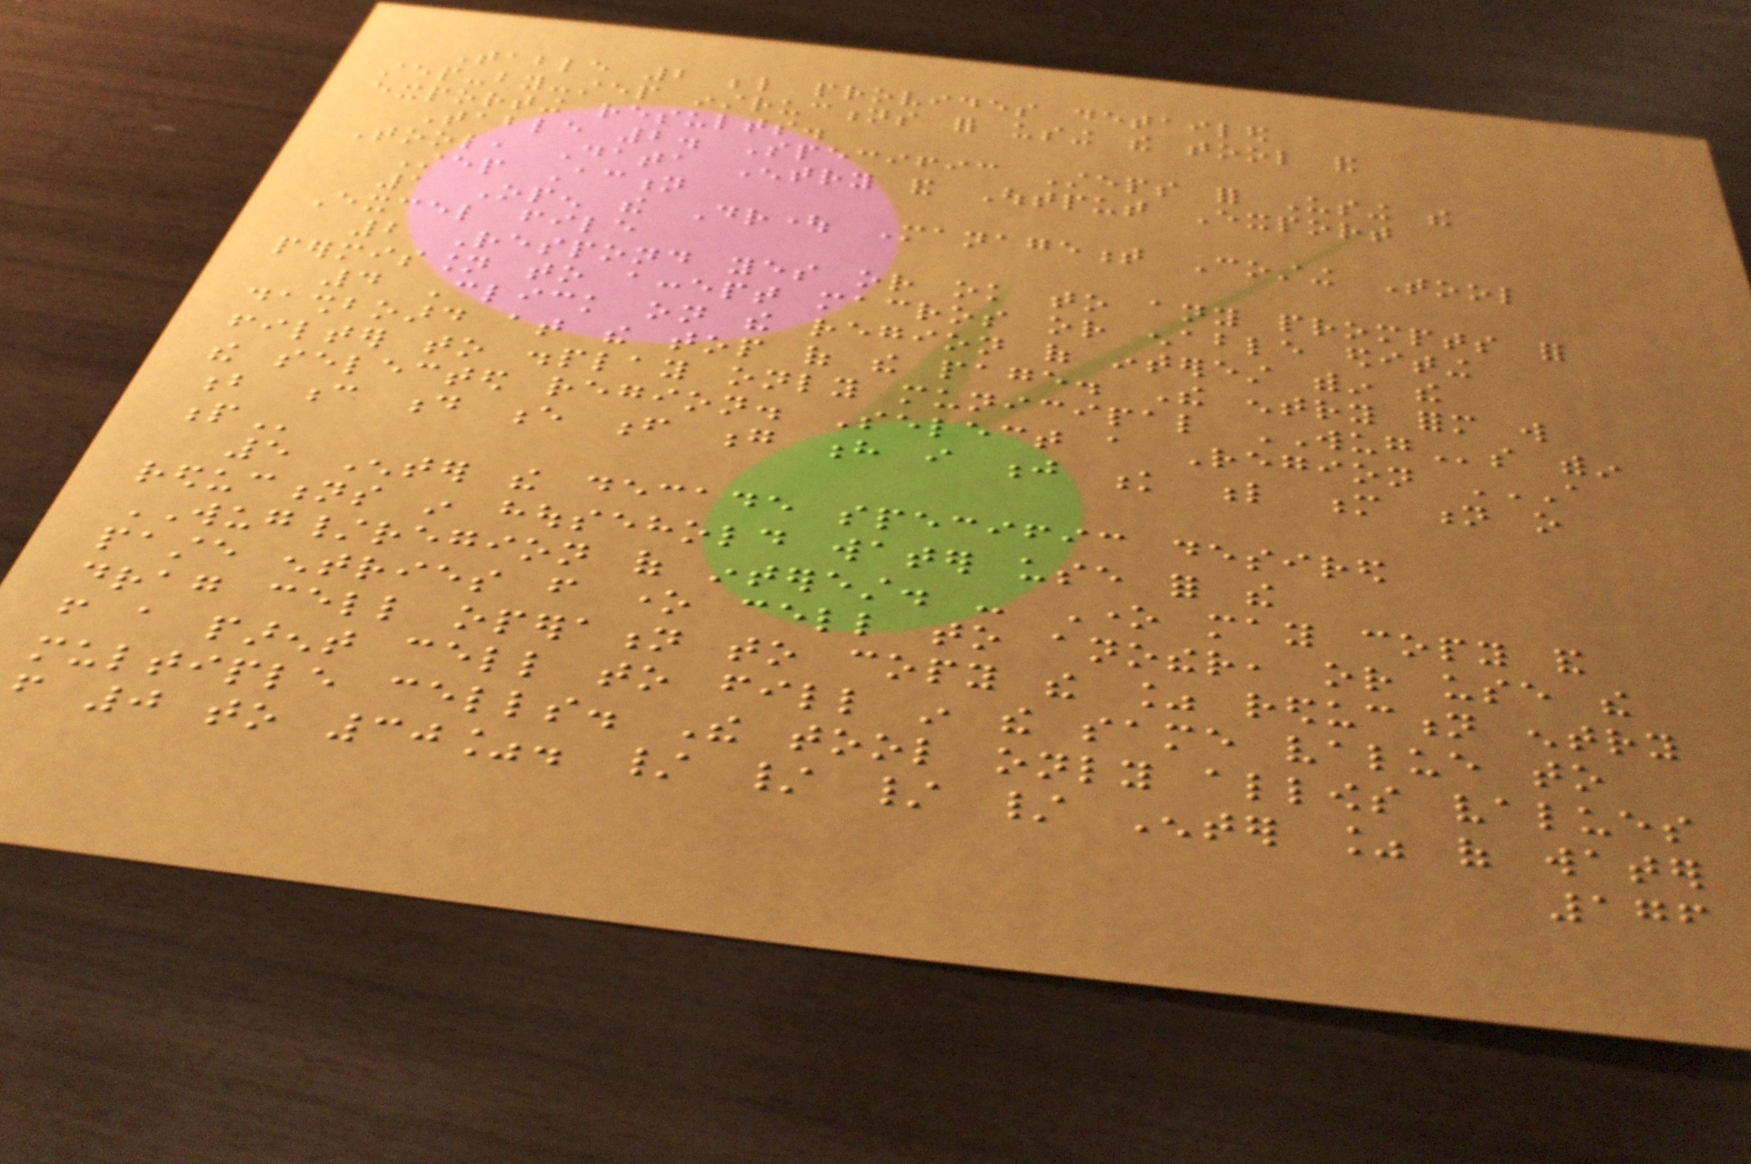Table 2 below provides detailed
step-by-step instructions for using the tool and
exporting results.
Table 2. Specific Steps for Using the
Tool, Data Entry and Output Export
Step Action
1 Open the Drought Management Costing Tool
Excel file
2 Respond yes or ok to any prompts for
permission to accept macros or enable editing
4 Click on the region of interest within the
dashboard at the top of the page. The entry form will
filter to display only municipal WUGs within
the selected region. Select a Region A
B C D E F G H I J K L M N O
P
5 Enter the decade specific desired
reductions in household water use for the
WUG/region of interest. - One may copy and
paste entries from one cell to another, or use the
drag cell operation to copy the % reduction entry
from a parent cell to fill in the same value to
multiple cells. The tool only allows values
from 0 to 30%. / / / / Enter % of water
176
